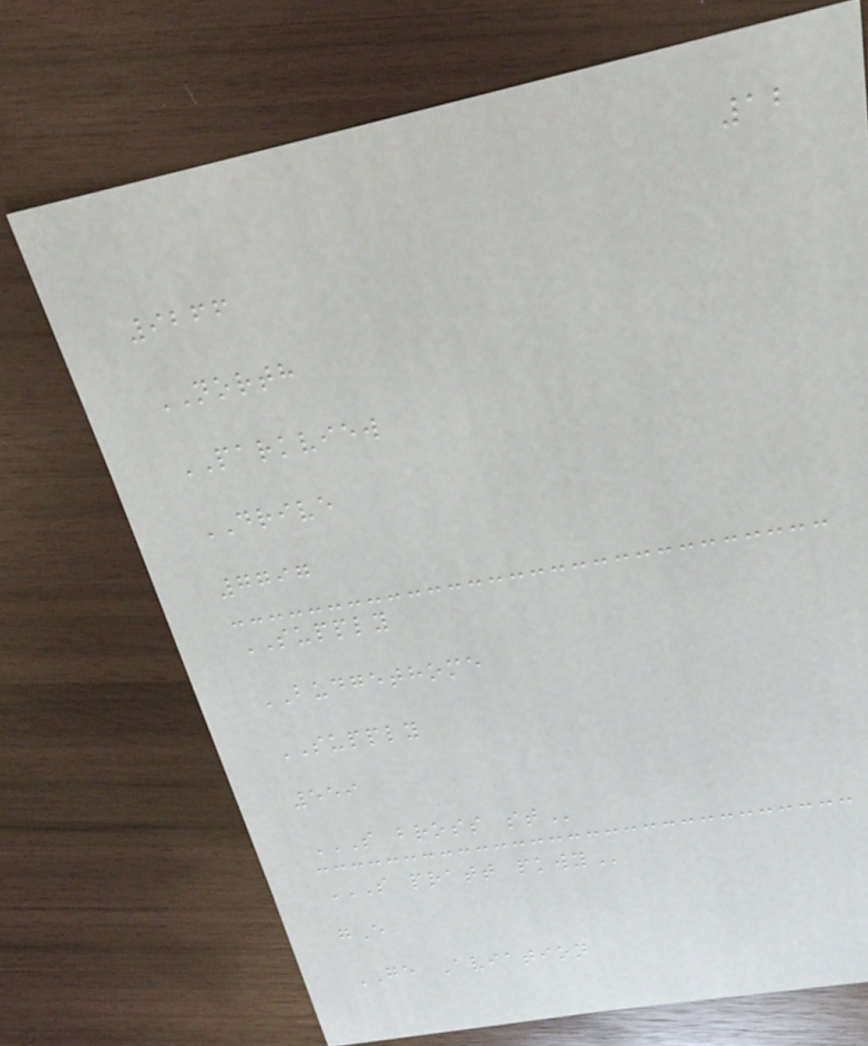12
9266
NORTH
PARKVIEW
DRIVE
7797
SUPPLY
BUDGETHOME
SUPPLY
559
S BROSS ST
S PRATT PKWY
gE
GE Aviation
